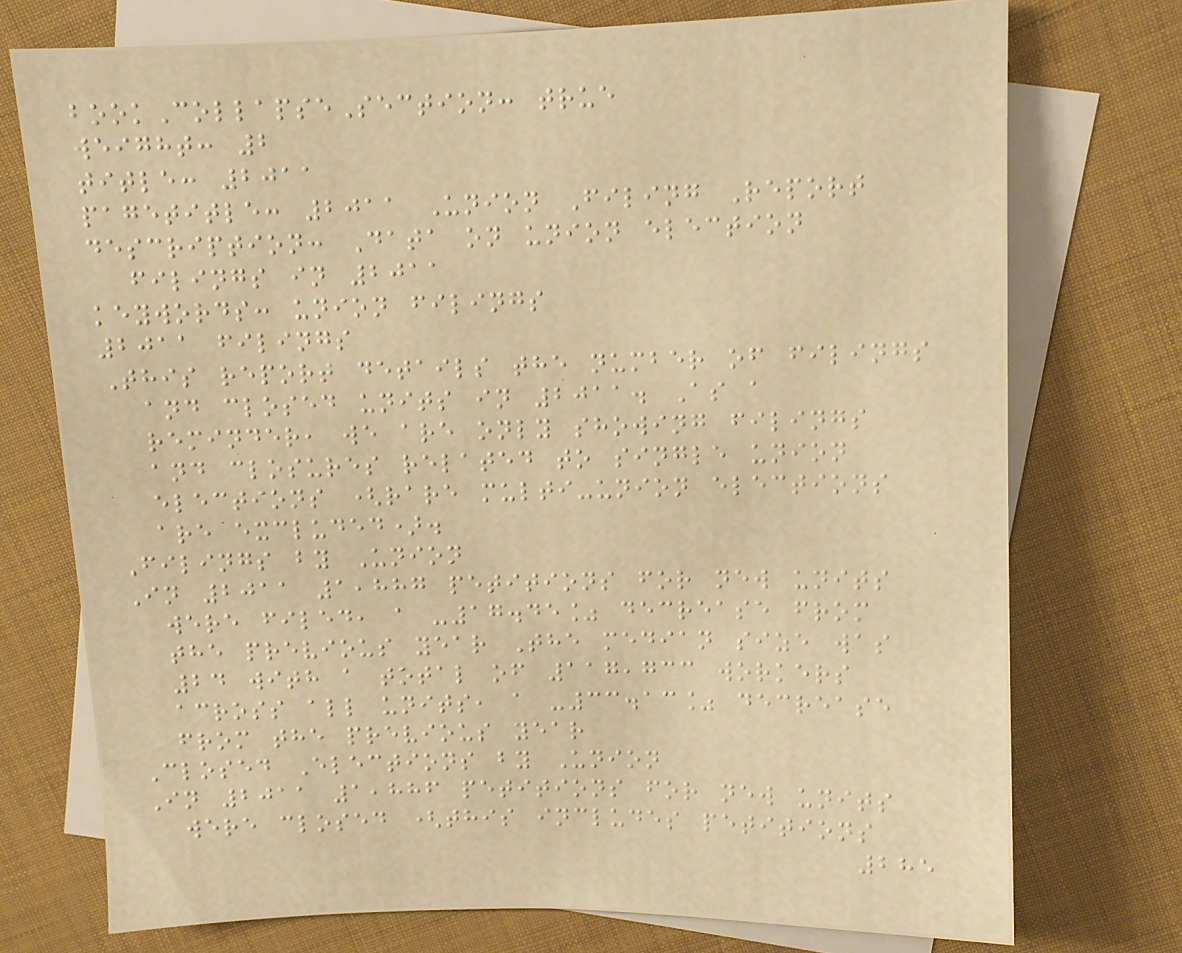bookCollapseSection: true
weight: 2
title: 2011
pagetitle: 2011 Union Filing Report
description: Data on union election
filings in 2011
keywords: union filings
2011 filings
This report details the number of filings
and closed units in 2011. As a
reminder, we are only showing filings
and closures related to single union
elections (rare multi-union elections
are excluded).
Filings by Union
In 2011 1,887 petitions for new units
were filed, a -17.45% decrease from
the previous year The median size was
24 with a total of 117,733 workers
across all units, a -33.13% decrease
from the previous year
Closed Elections by Union
In 2011 1,886 petitions for new units
were closed (this includes petitions
285
